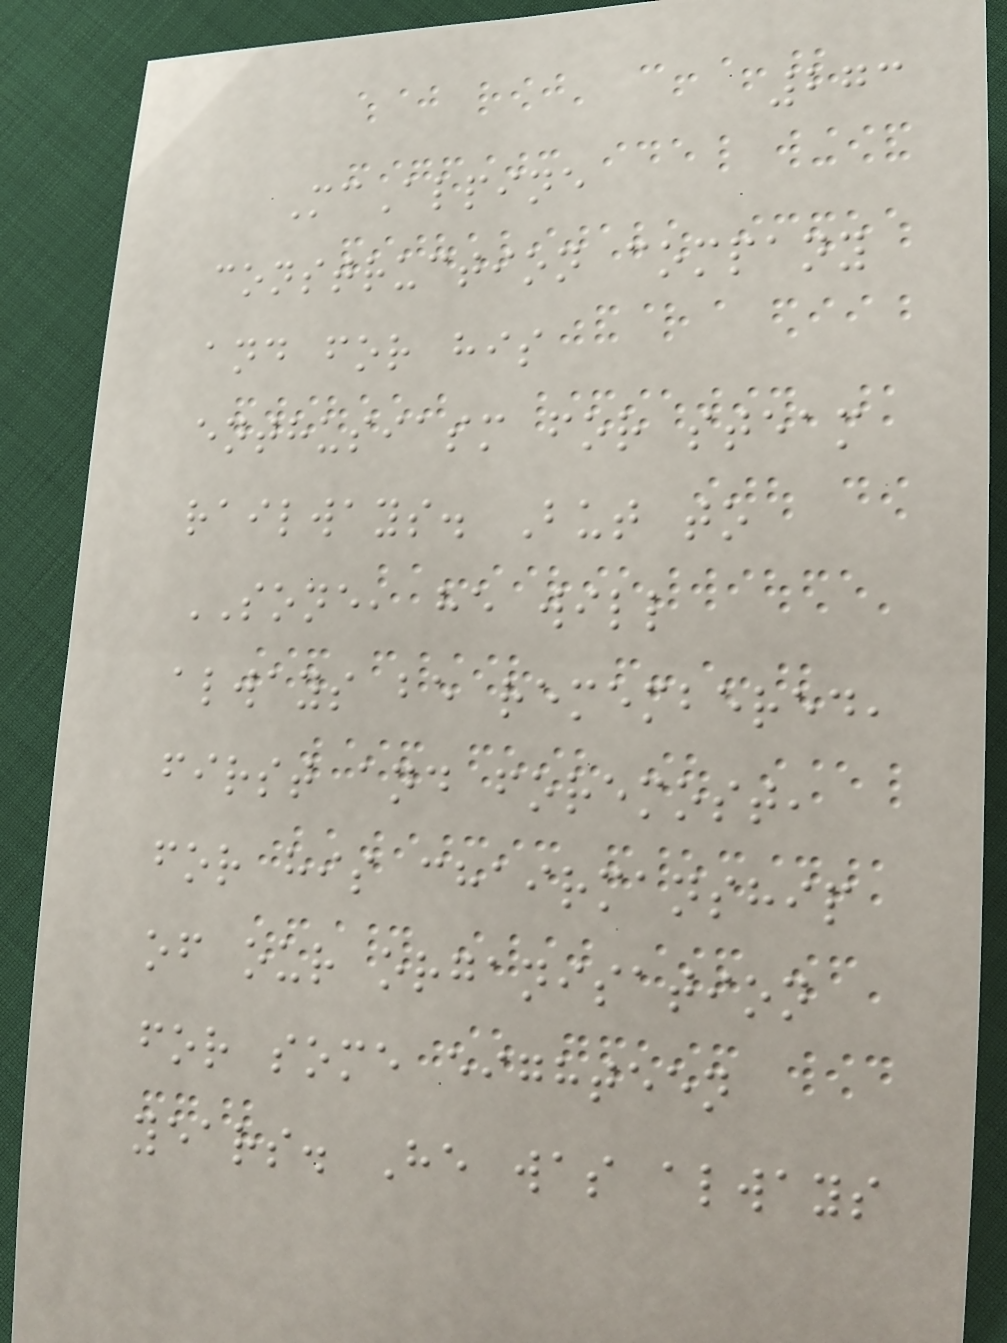273
McAlpine
construction company
and for his
enthusiasm for steam
railways. But to
SONE, he will
always be remembered,
first and foremost,
for his chairmanship
of our organisation
for some eighteen
years. He was always
